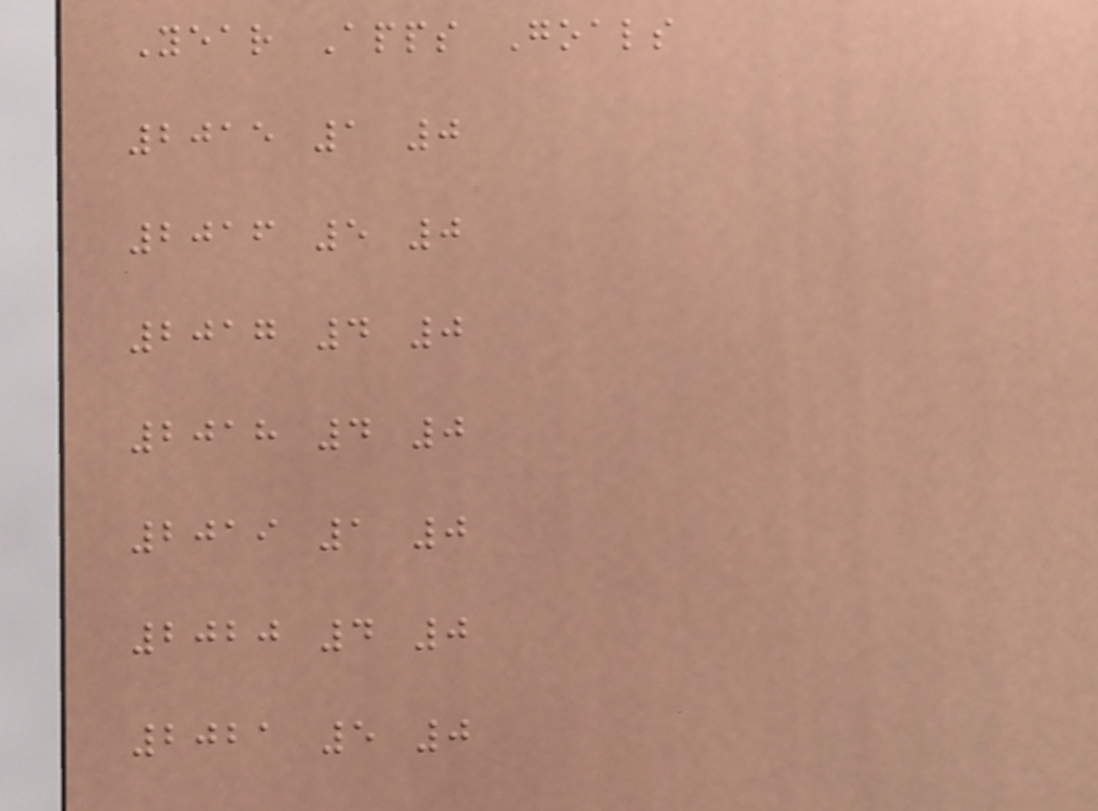Year Apps Goals
2015 1 0
2016 5 0
2017 4 0
2018 4 0
2019 1 0
2020 4 0
2021 5 0
